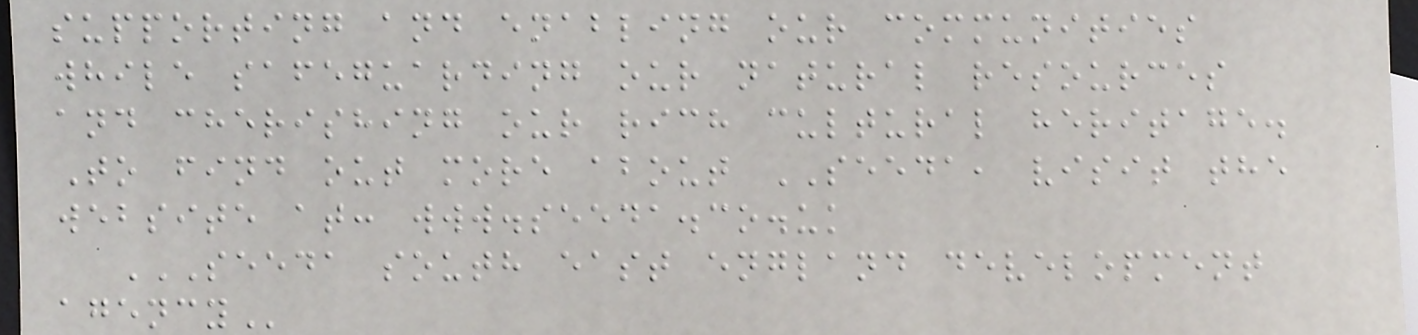supporting and enabling our communities
while safeguarding our natural resources
and cherishing our rich cultural heritage.
To find out more about SEEDA, visit the
website at: www.seeda.co.uk
SEEDA SOUTH EAST ENGLAND DEVELOPMENT
AGENCY
